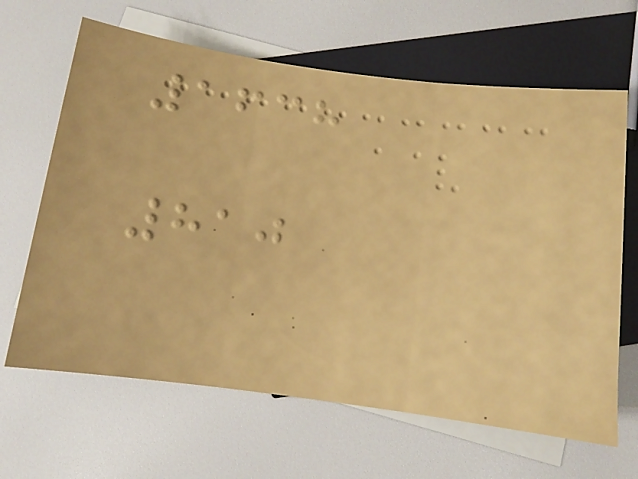1638
810
